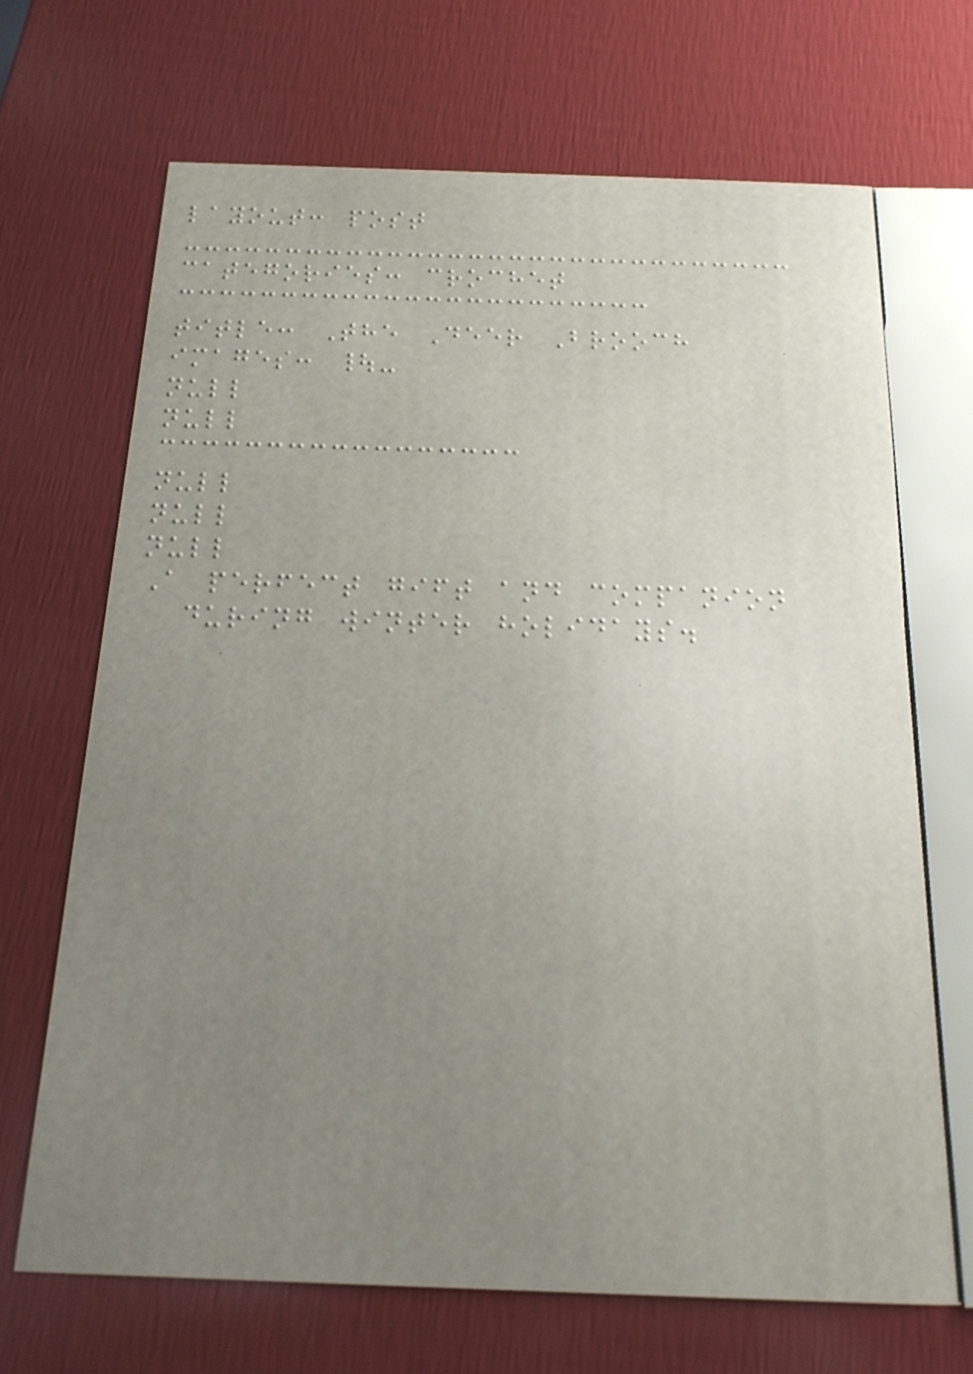layout: post
categories: crochet
title: The Deer Brooch
images: |-
null
null
null
null
null
A perfect gift and companion
during winter holidays.
